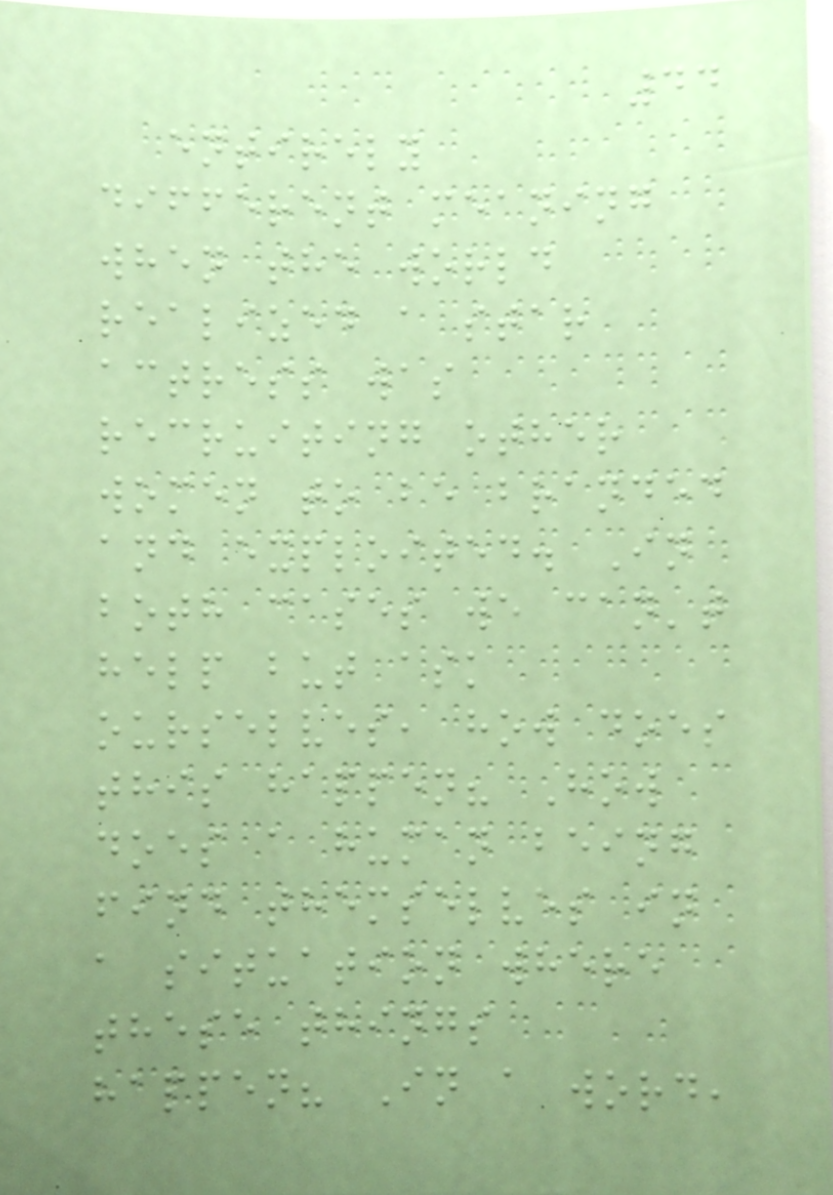44
entirely
different meaning
when the world
realized a star
actress was
recruiting other
women to be branded
and exploited. In
both cases we can't
help but ask
ourselves, how does
this happen? How
does a human being
find themselves in
a situation where
these things
happen? In a word,
